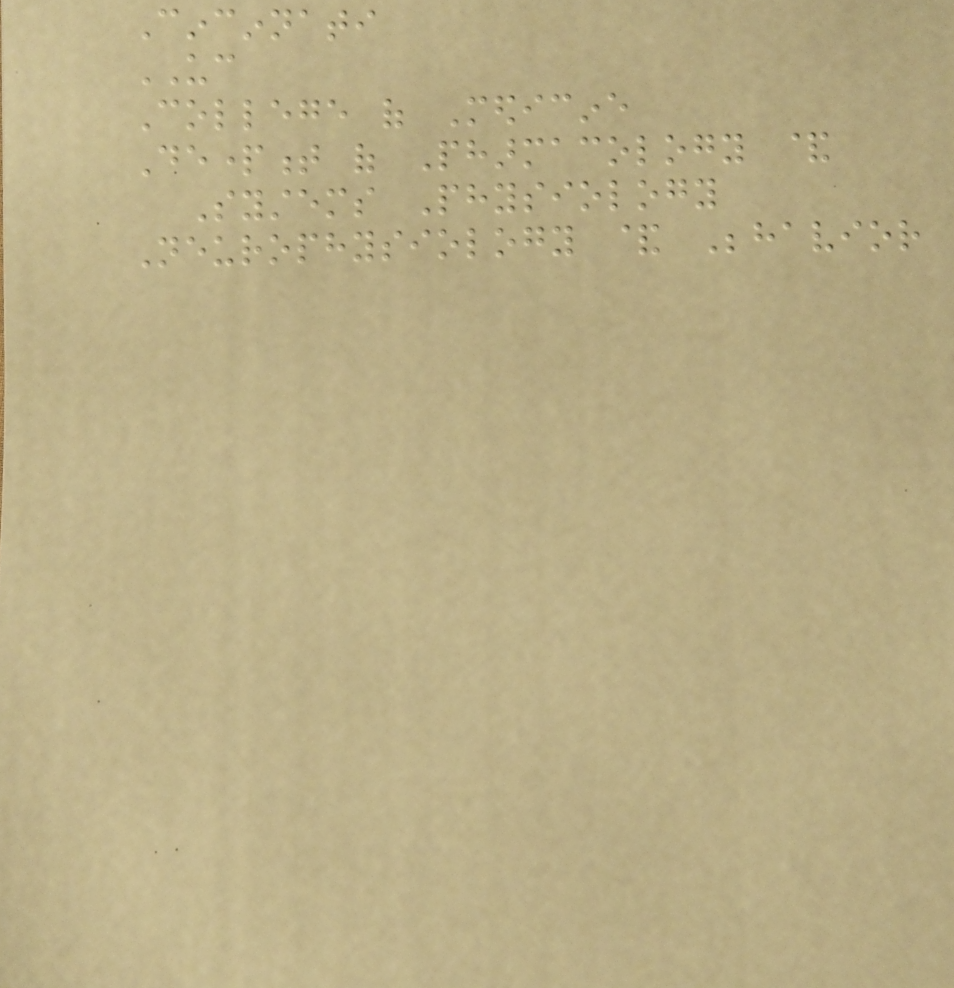Cincinnati
UC
College of Medicine
Department of Pharmacology &
Systems Physiology
Neurophysiology & Behavior
